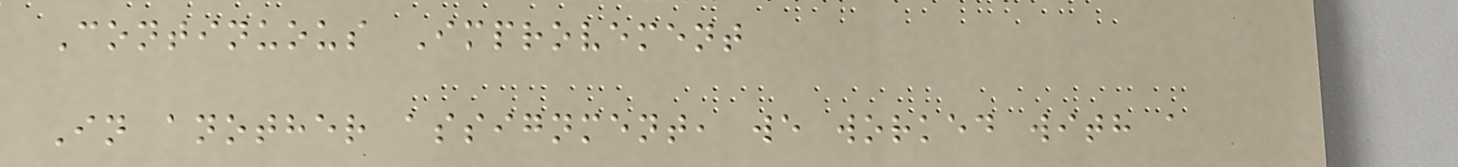Continuous Improvement
In another assignment, we worked with a
